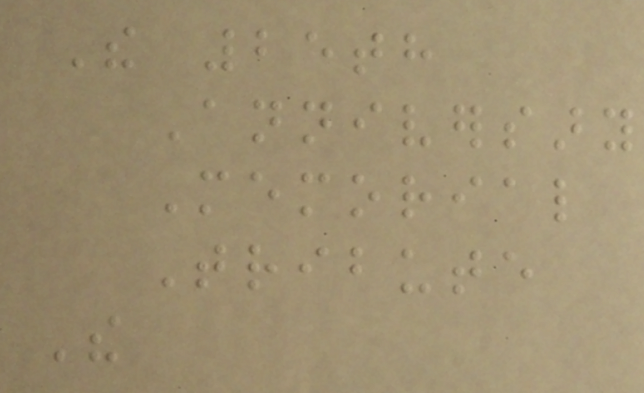The 25th
Anniversary
Memorial
Tribute
The
